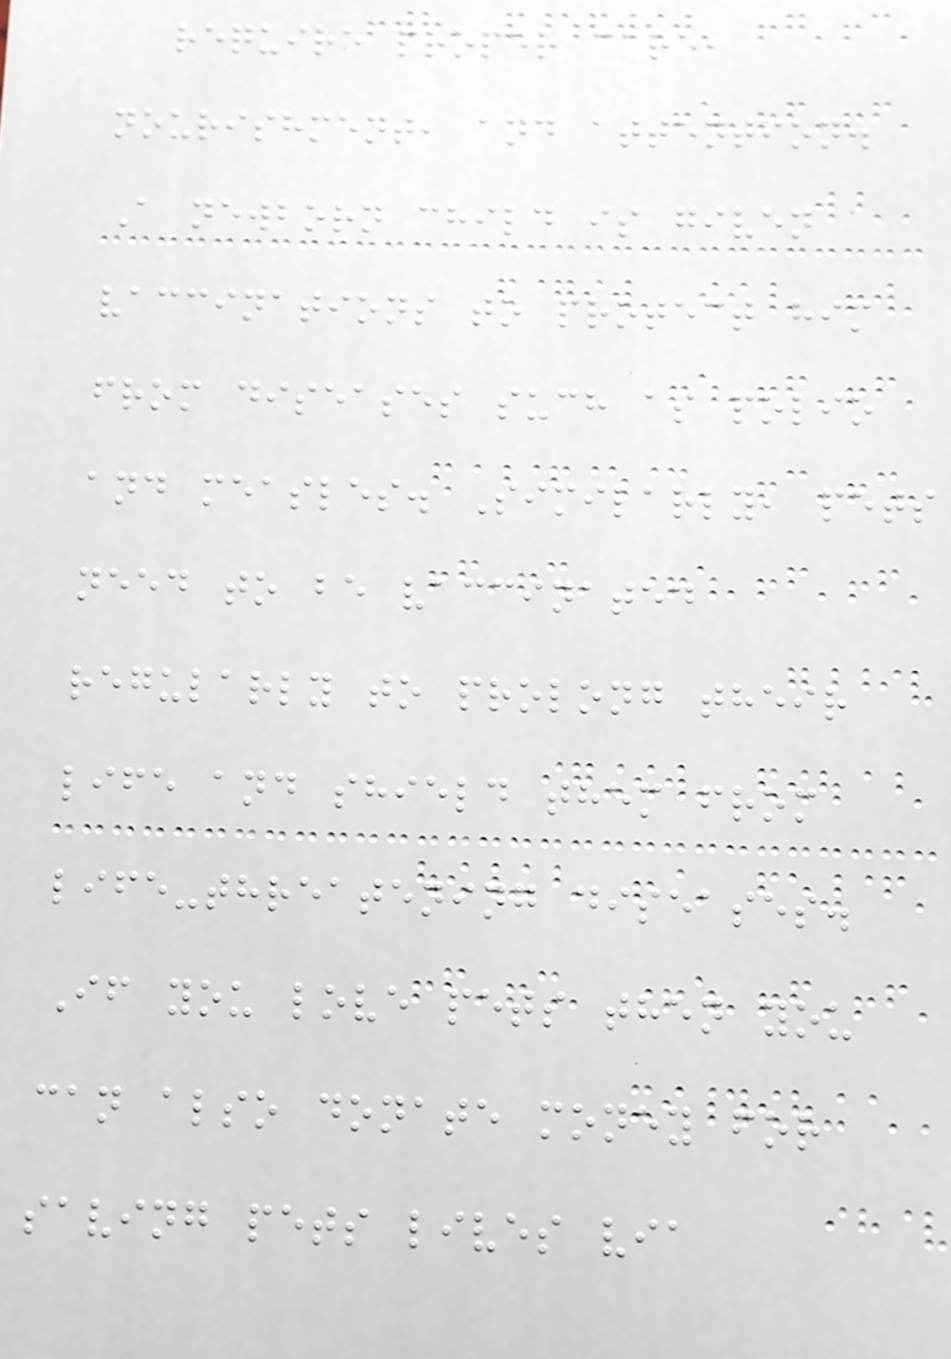require proper care,
nourishment, and attention.
A newborn child is given
vaccinations to protect him
from diseases such as polio
and measles. Similarly, pets
need to be vaccinated
regularly to prolong their
life and shield them from
life-threatening diseases.
If you love pets then you
can also donate money for
saving pets lives via
